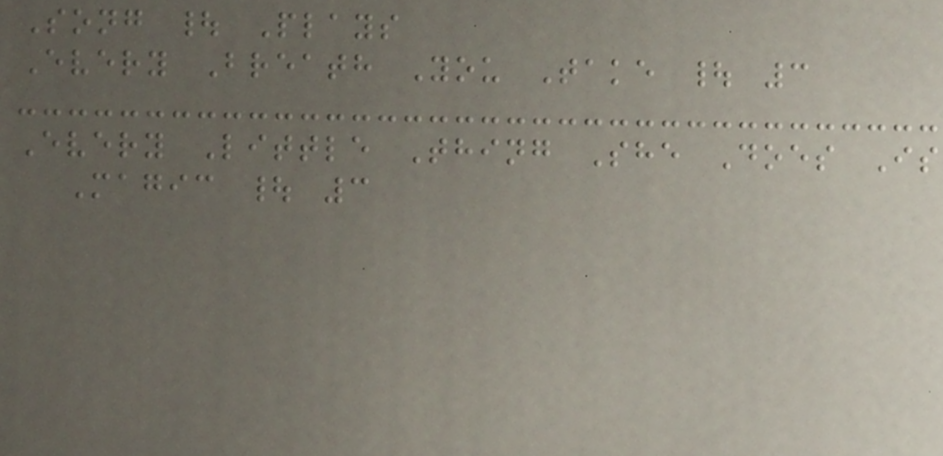Song | Plays
Every Breath You Take | 3
Every Little Thing She Does Is
Magic | 3
